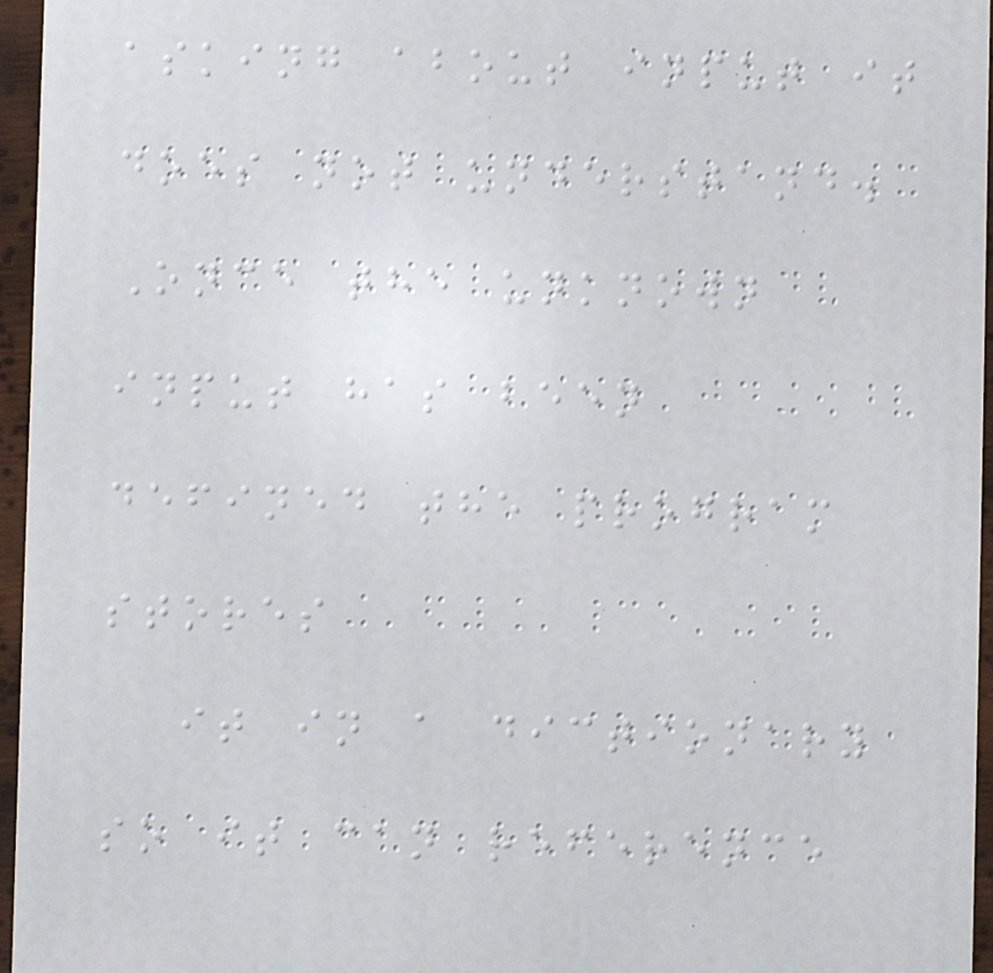asking about input it
does not understand.
Once the unknown
input has been
defined the program
stores
it in a dictionary
so it can reference
